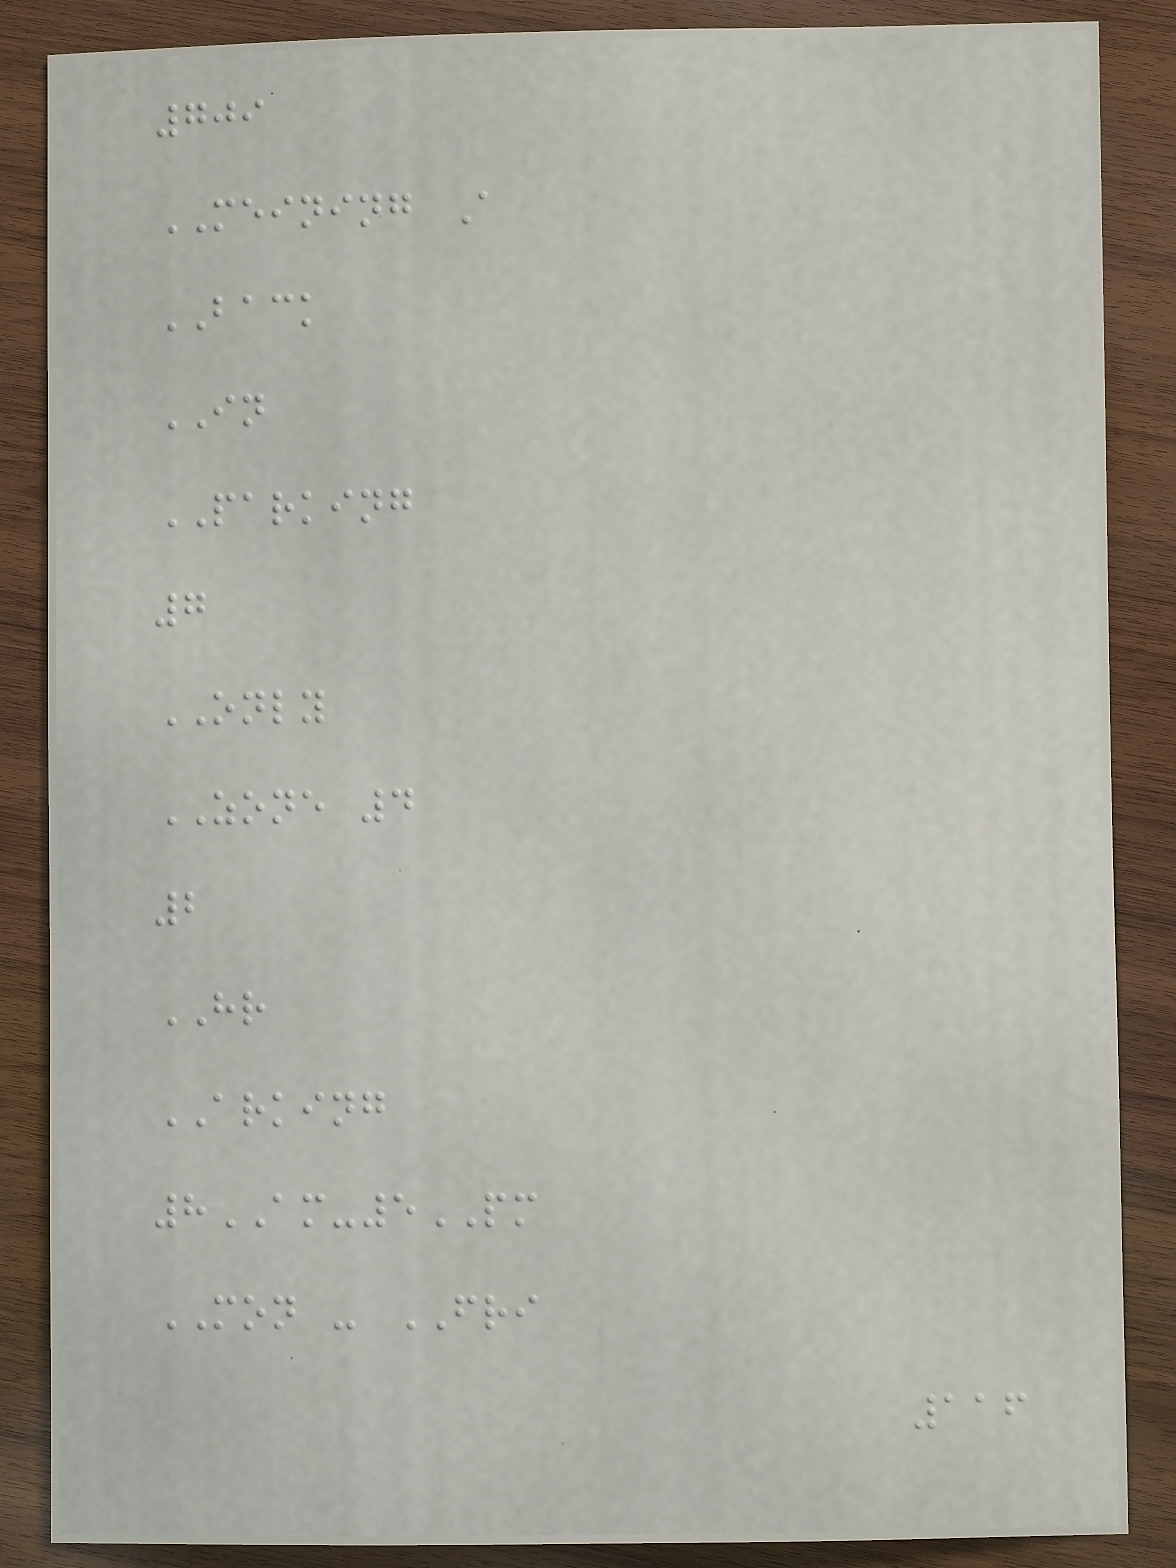709
MEINING A
BACK
IN
PARKING
7
ONLY
ZONE 4
2
HR
ARKING
8AM-5PM
MON - FRI
116
